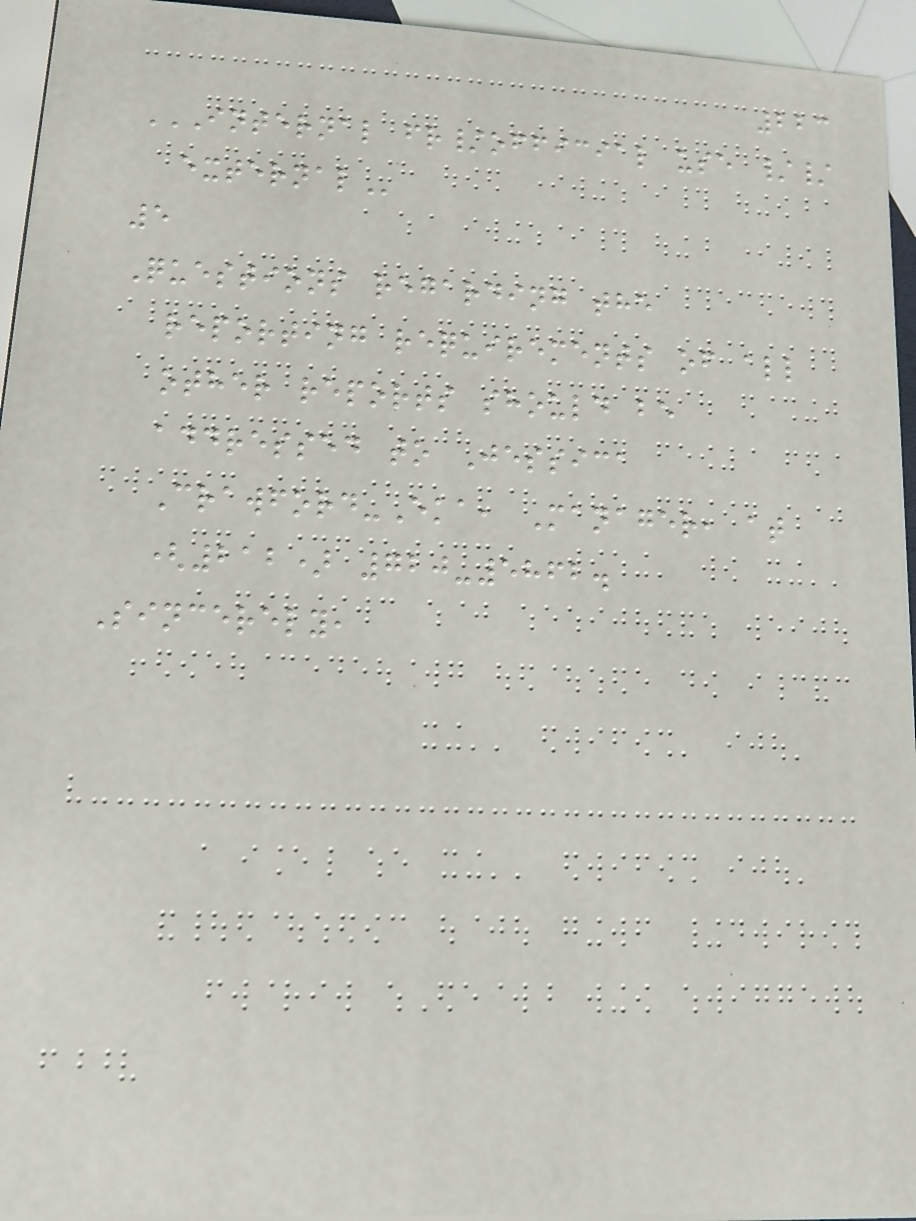223
INTERNAL FR/OFFICIAL USE //
EXTERNAL
5
Questions regarding the
reporting requirements of all
other reports should be
addressed to Jessica
Crawford-Eka, Manager, at
(212) 720-5862.
Sincerely,
